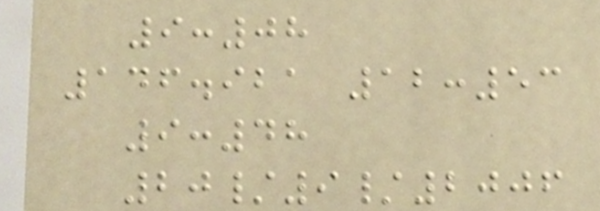9:08
146.921 12:53
9:48
20/9/2006
